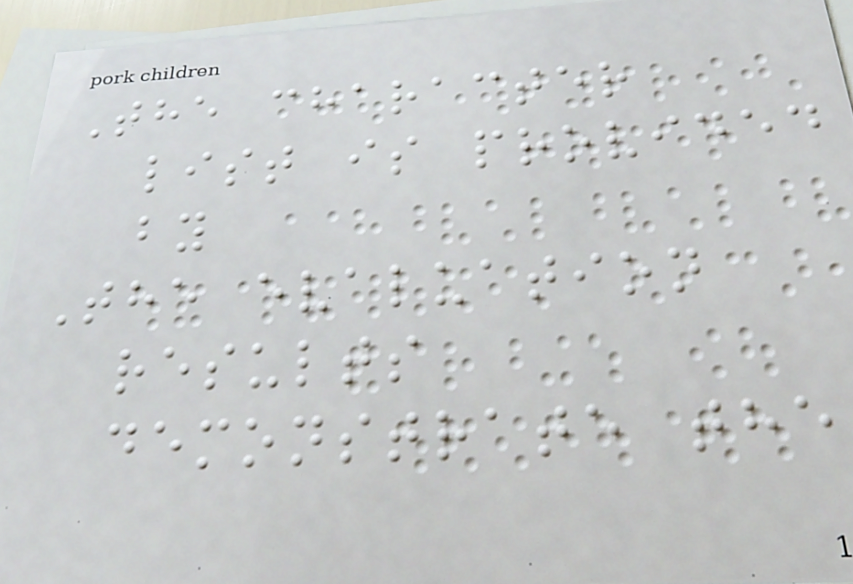The character
list is provided
by
The evaluation
results
demonstrate the
